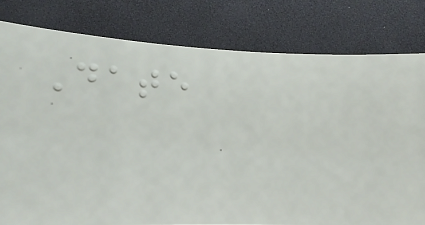Date
